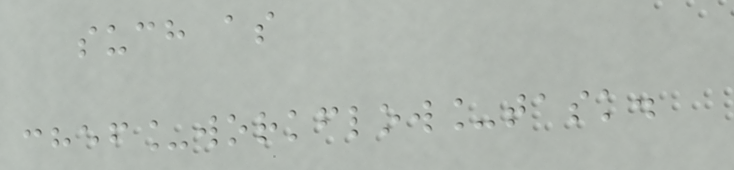such as
chef_workflow_task.
